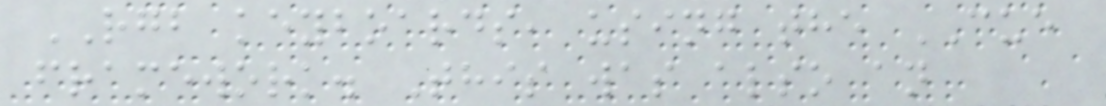RGB keyboards, using the CUE
framework. This was also an
